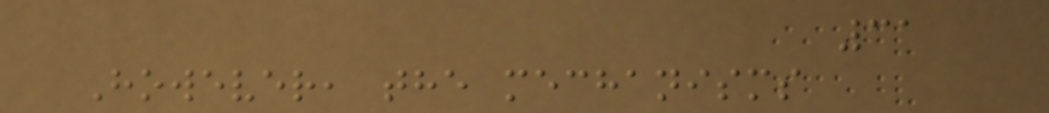31
However, the mechanisms
